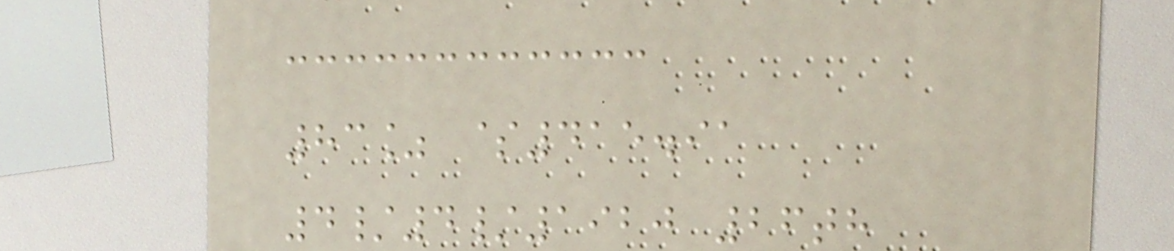83% $415.91
4/4/1920 26th
